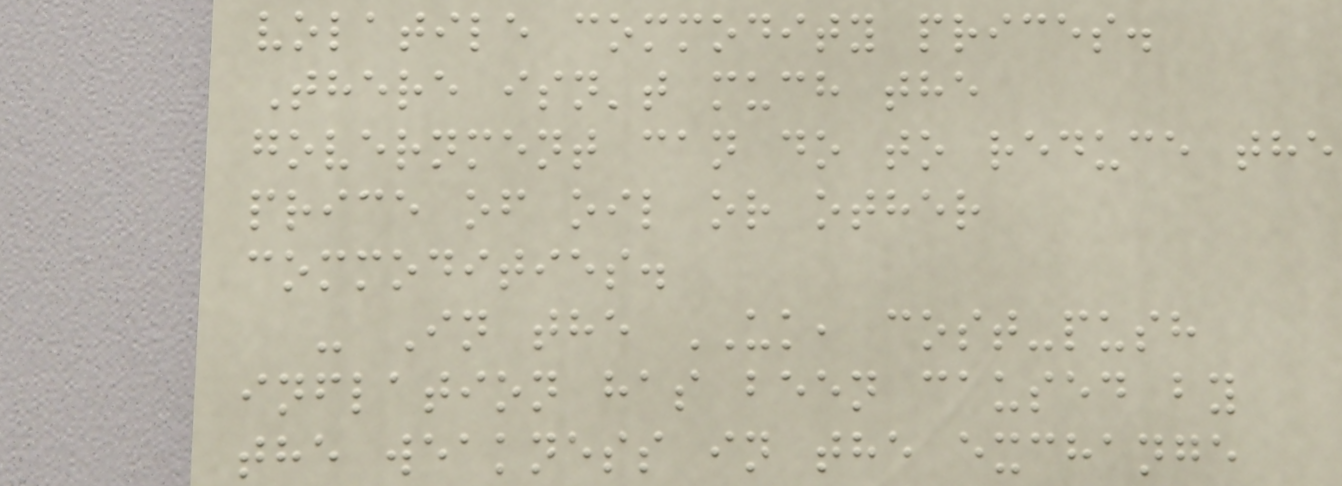volatile commodity prices.
There isn't much the
government can do to reduce the
price of oil or other
commodities.
- In the UK, cost-push
inflation has been caused by
the weakness in the exchange
